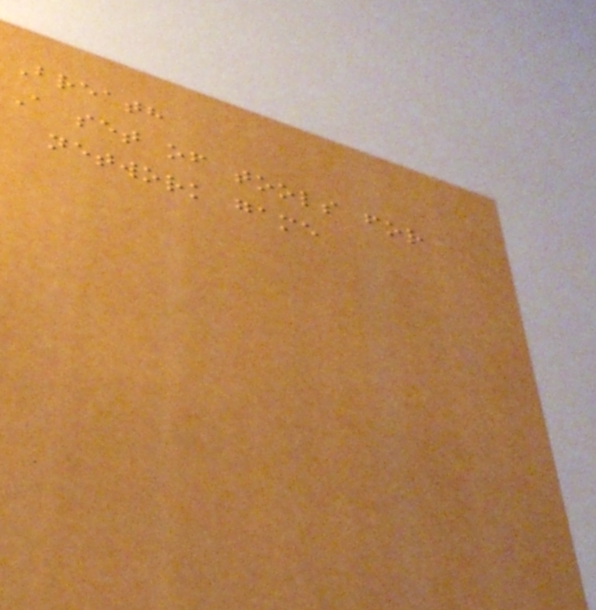Breath
A set of tools for
network game
